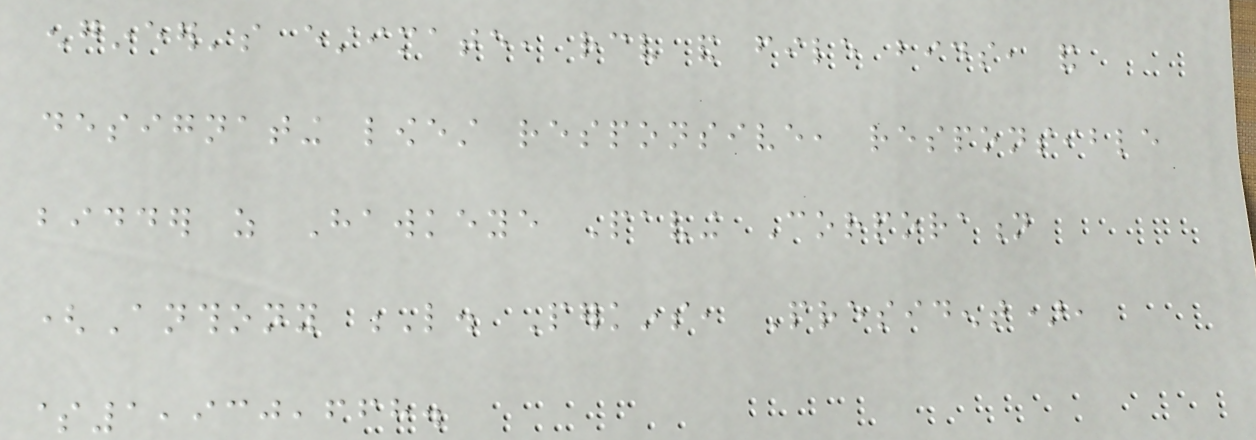engineer's estimate, receive and file bids, and
designating lowest responsive, responsible
bidder as Hawkeye Paving Corporation
(Anthony L. Perkins, President),
$1,930,668.
